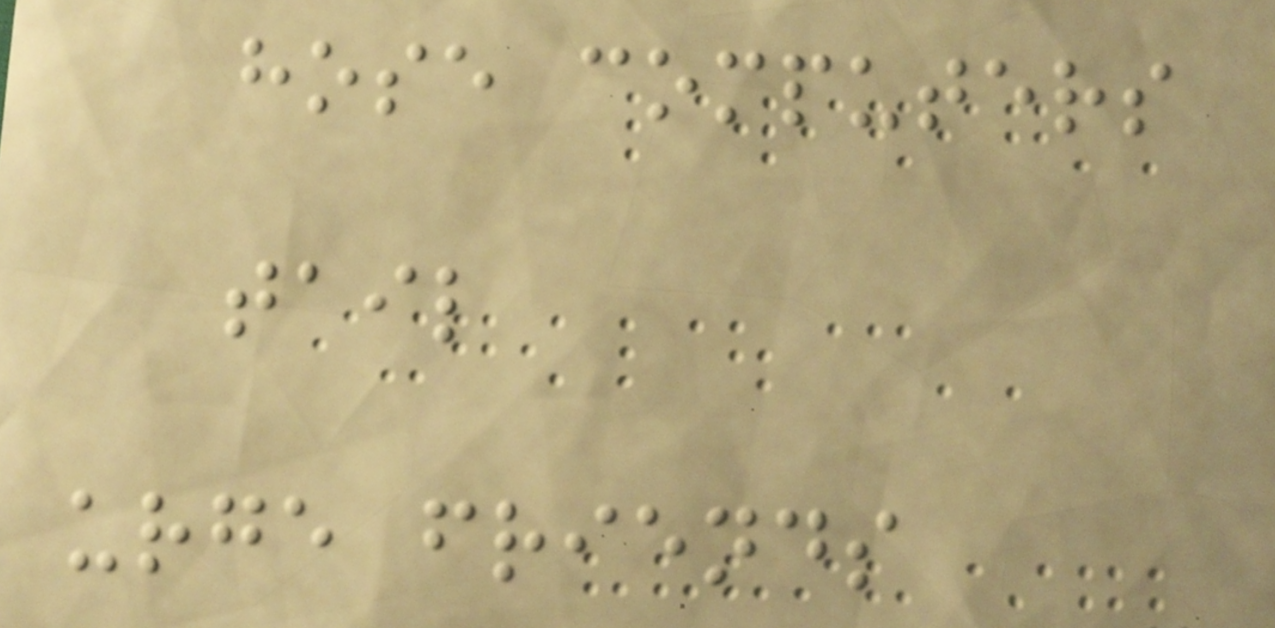hose computers
tail
urge friends
